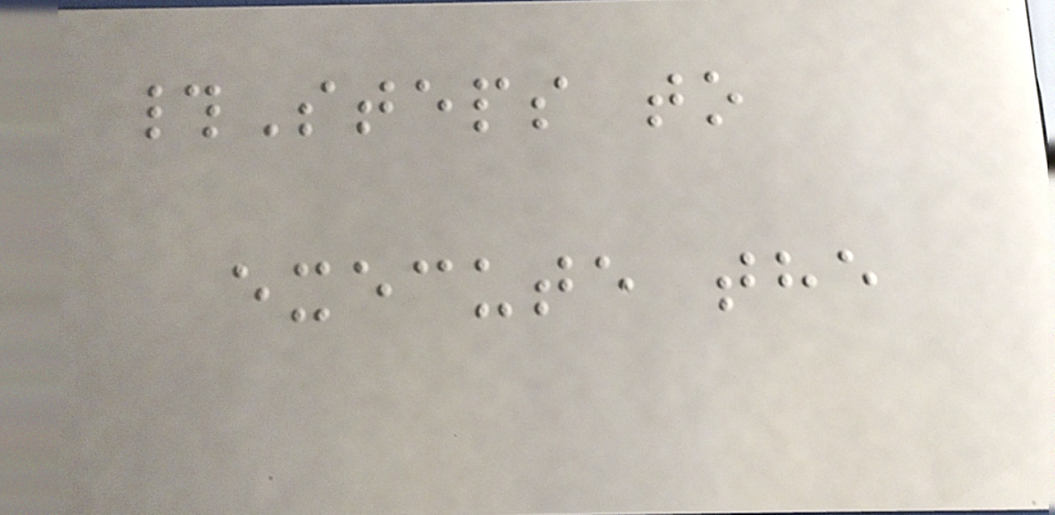#Steps to
execute the
